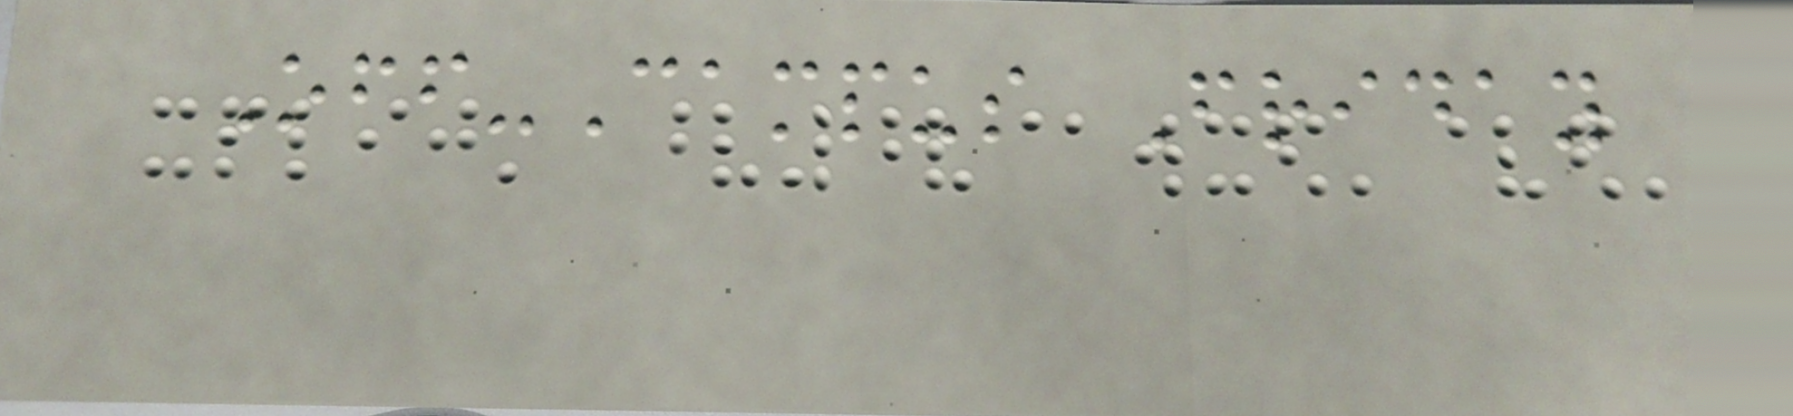Off-Campus Friday
